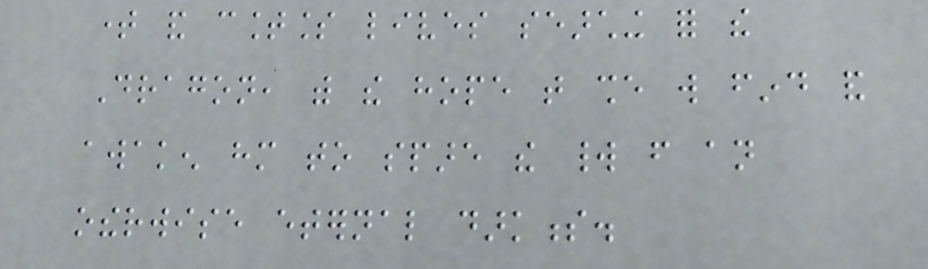time and countless lives searching for the
Dragon, with the hope that she will find and
awaken him to spare the world from an
otherwise eternal darkness.
